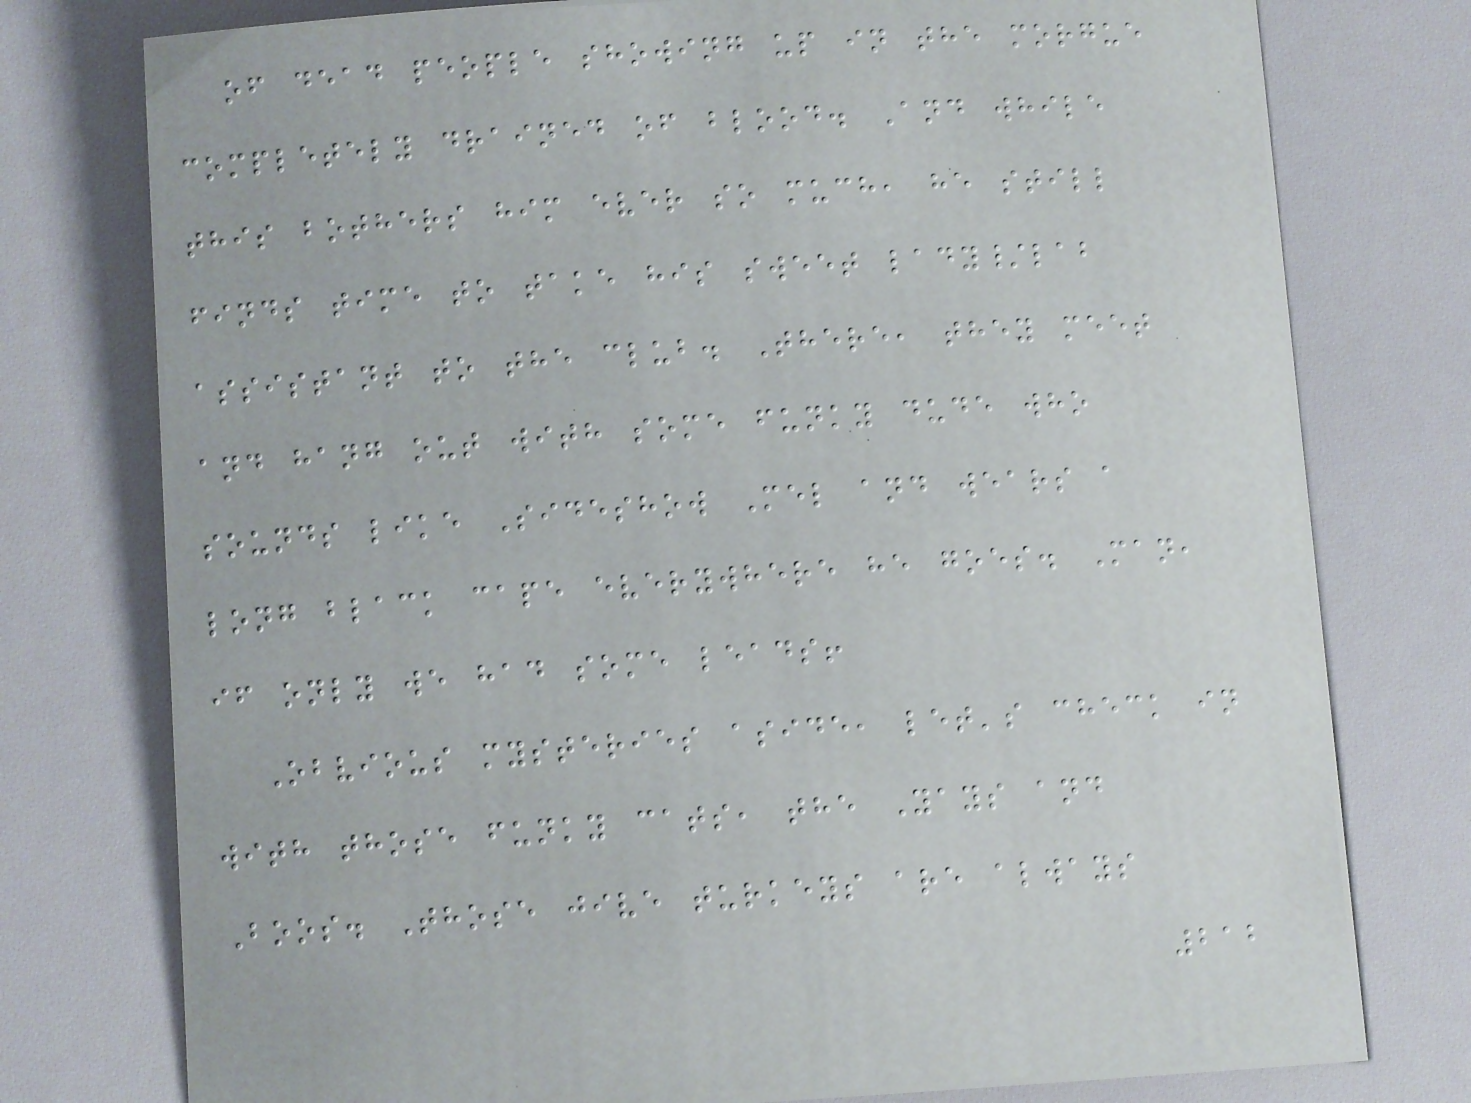of dead people showing up in the morgue
completely drained of blood. And while
this bothers him ever so much, he still
finds time to take his sweet lady/lab
assistant to the club. There, they meet
and hang out with some funky dude who
sounds like Sideshow Mel and wears a
long black cape everywhere he goes. Man,
if only we had some leads!
Obvious mysteries aside, let's check in
with those funky cats, the Yays and
Boos. Those jive turkeys are always
212
